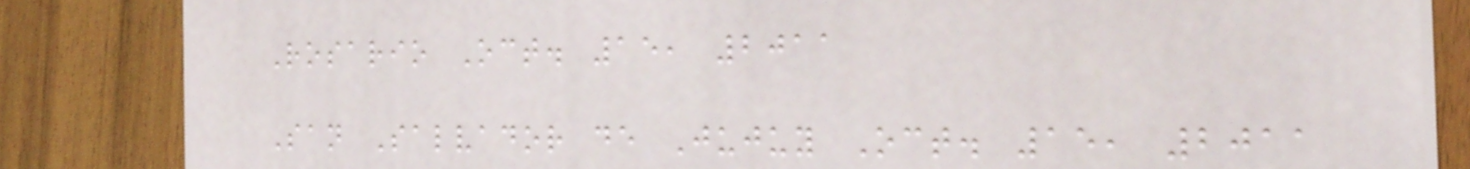Rosario Oct. 15, 2011
San Salvador de Jujuy Oct. 15, 2011
